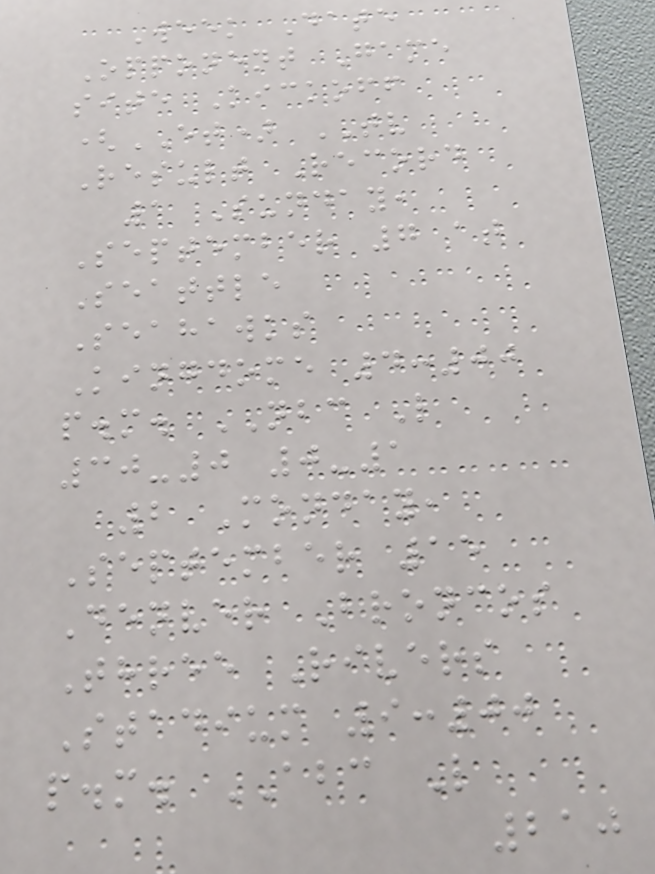Week Date
Opponent Game
site Kickoff
(ET) TV
Result Record
1 Sunday,
September 7 at
Seattle
Seahawks
Kingdome 4:00
p.m. NBC L
30-0 0-1
2 Monday,
September 15
Denver Broncos
Three Rivers
Stadium 9:00
p.m. ABC L
210
